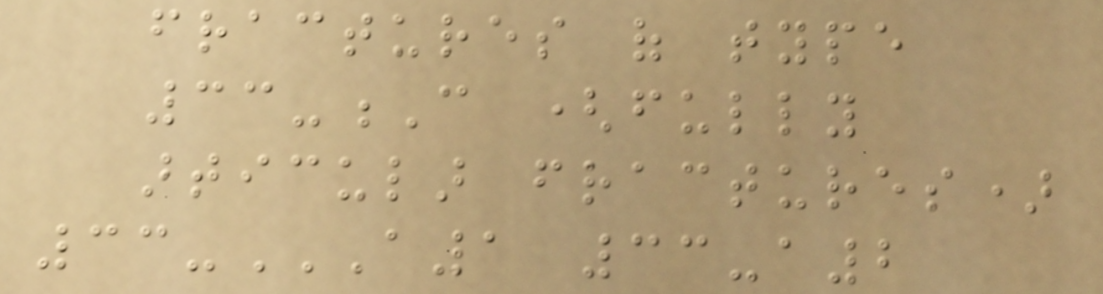fractures of type
33-C (fully
articular fractures)
33-A1 33-A2
